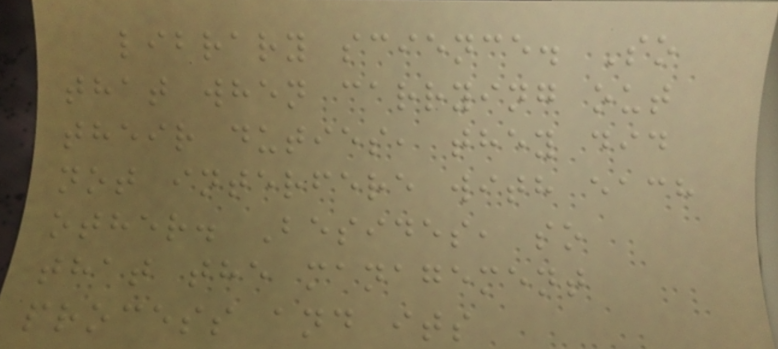library science. So
that when carrying out
their duties, they did
not interfere with each
other. Besides, so
that the management
process and its
